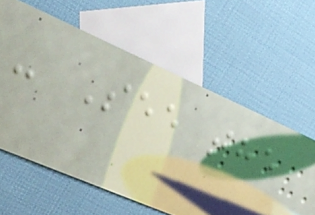- See the
